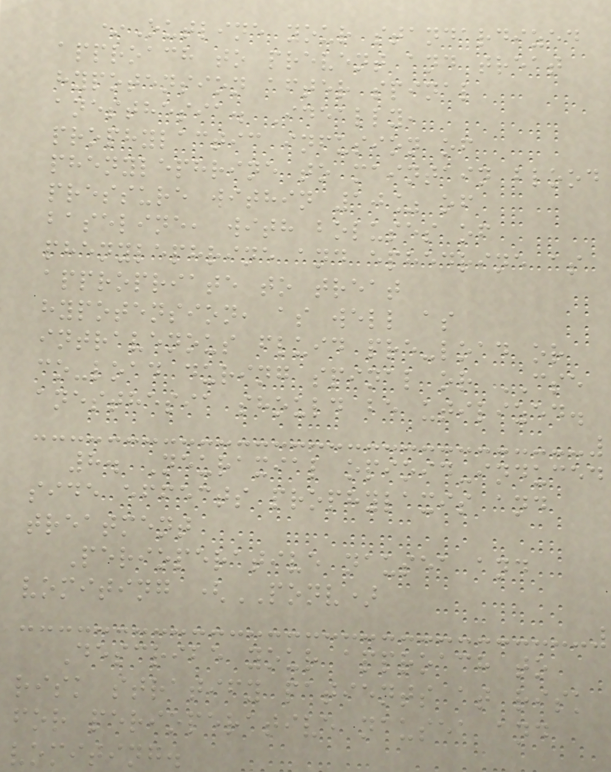*Outline your standardized
approach to prevent and treat
hypotension after spinal
anesthesia. Ideally,
prophylactic infusion of
phenylephrine to maintain blood
pressure within 10% of
baseline, with boluses of
phenylephrine and ephedrine as
appropriate to treat
hypotension, as well as
intravenous fluid pre-load or
co-load during spinal or CSE
anesthesia should be utilized.
8. Neuraxial opioid-induced
side effects prophylaxis and
treatment
Perioperative nausea and
vomiting (PONV)
Describe your approach to
risk stratify patients at risk
for perioperative nausea and
vomiting.
